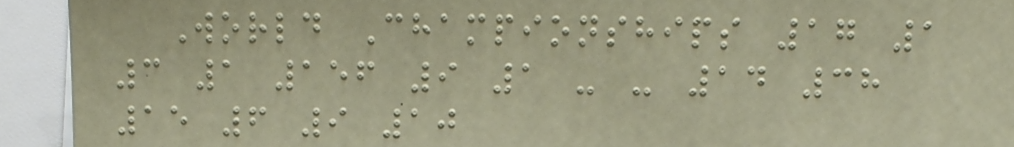World Championships 17 1
3 1 156 9 1 - - 14 38
15 6 9 10
